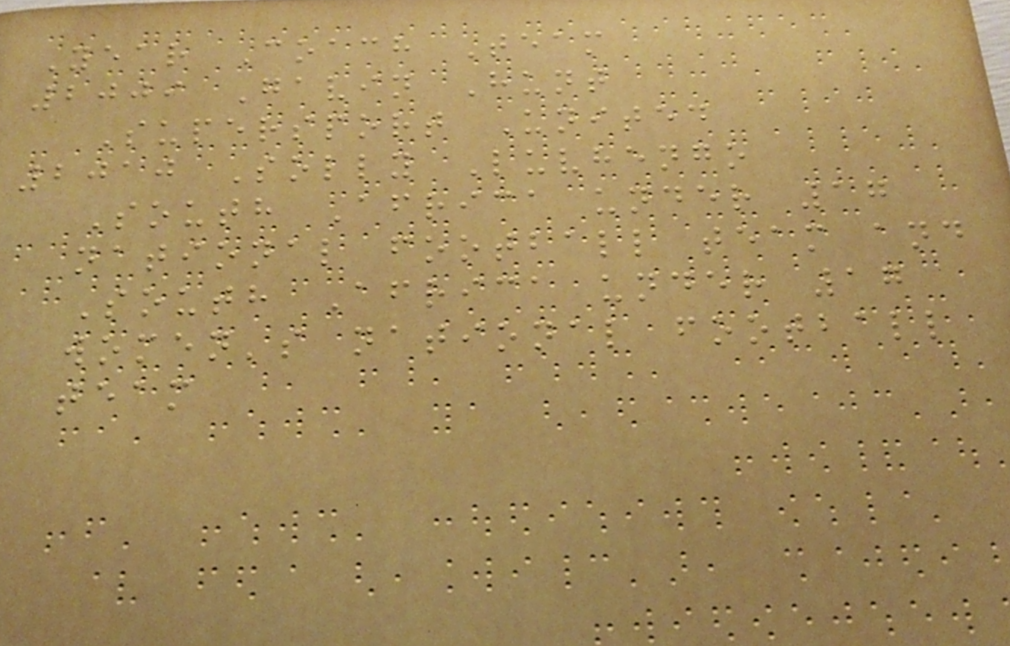Year Coach Team
2009 Gavin Hunt
Supersport United
2010 Solly Luvhengo
South Africa under 17
national football team and
South Africa under 17
women's national football
team
